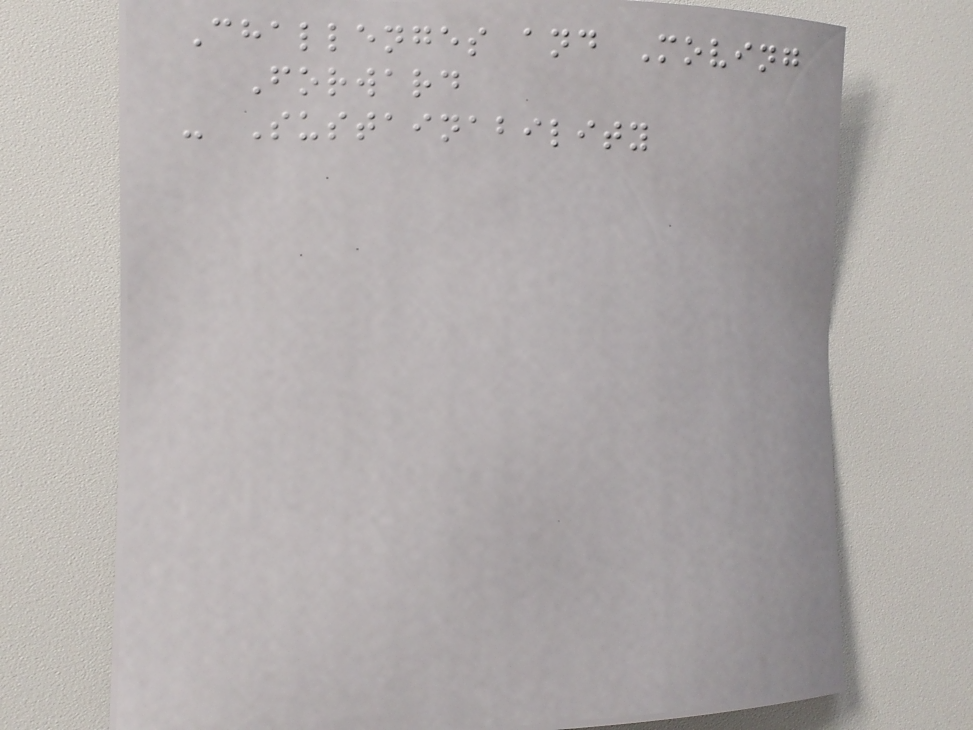Challenges and Moving
Forward
- Sustainability
